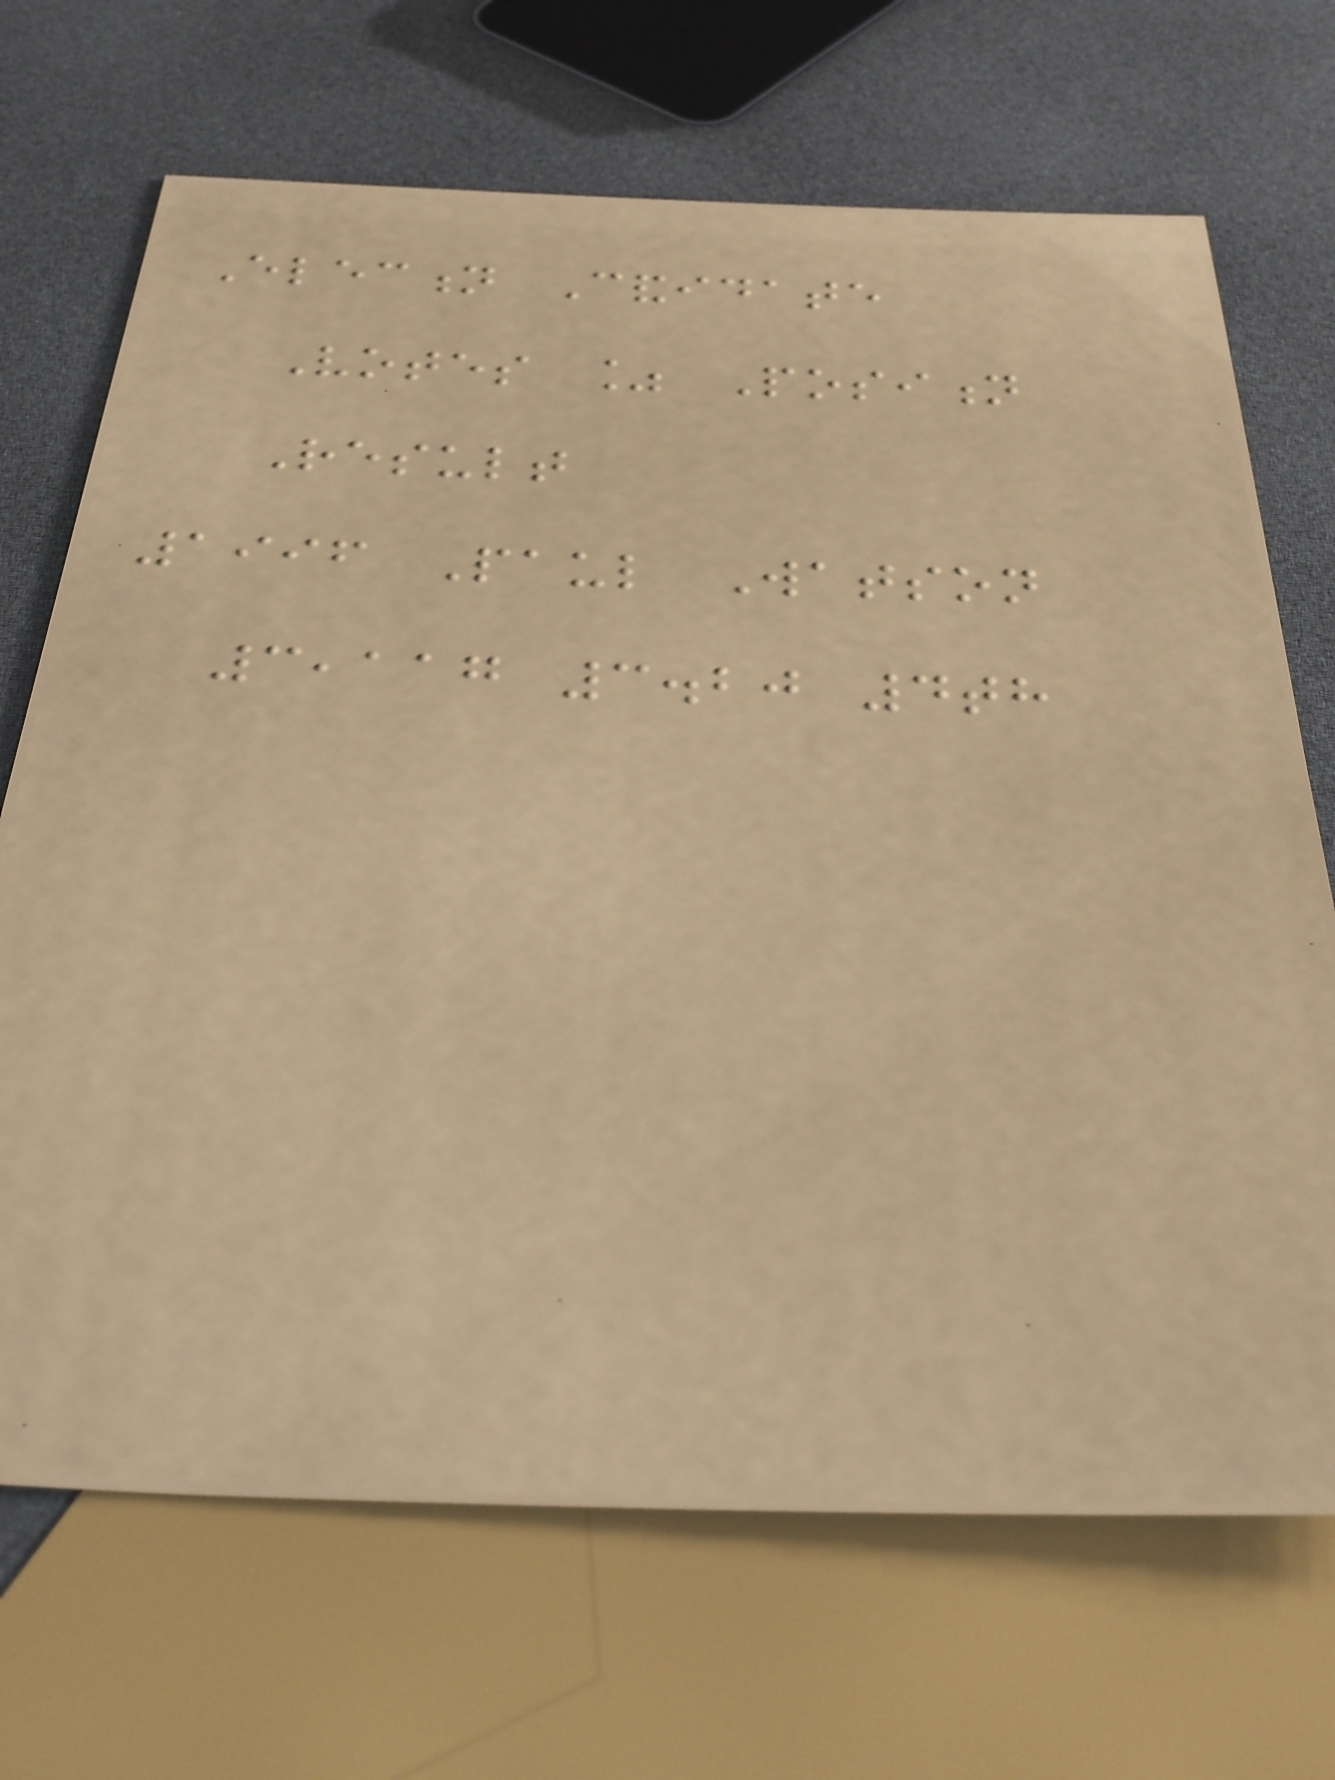Election Candidate
Votes % Position
Result
1996 Paul Watson
3,117 3.20 4th
